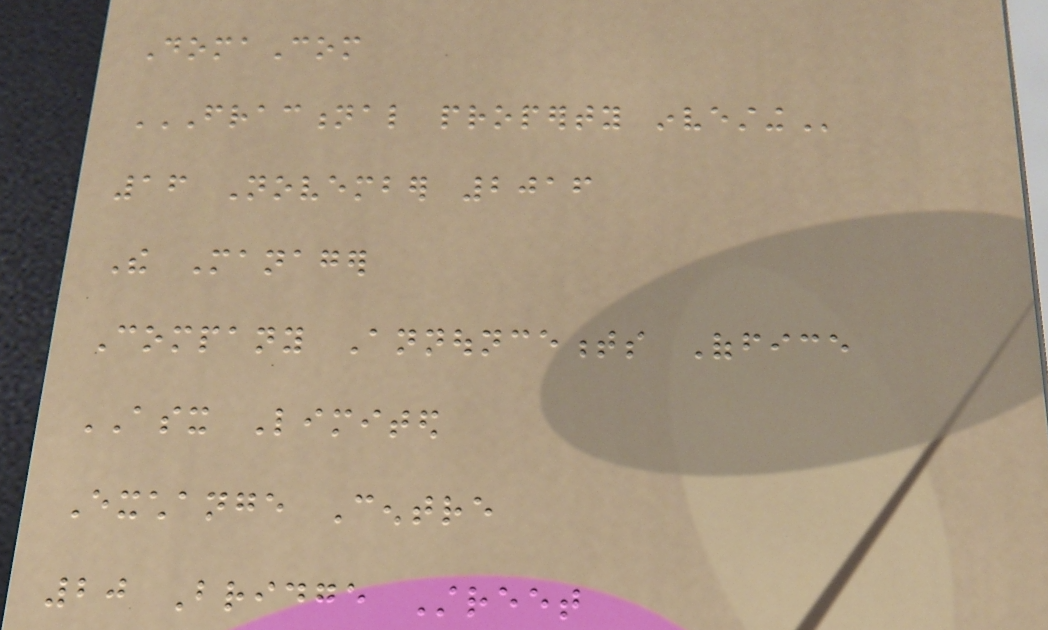DomaCom
FRACTIONAL PROPERTY INVESTING
16 November 2016
The Manager
Company Announcements Office
ASX Limited
Exchange Centre
20 Bridge Street
